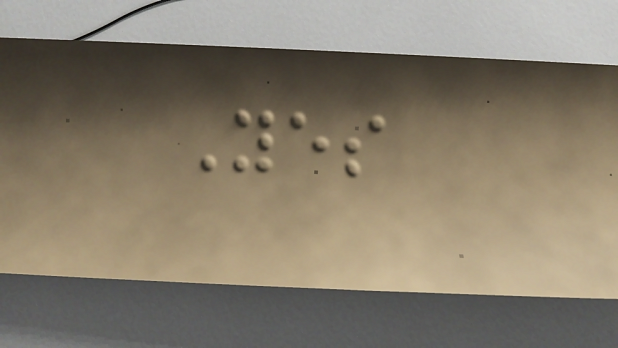Yes
